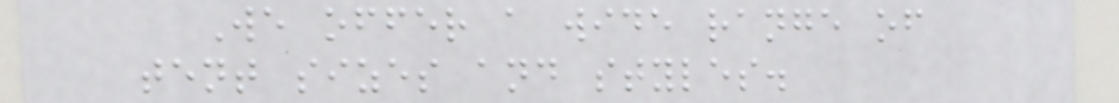We offer a wide range of
tent sizes and styles.
